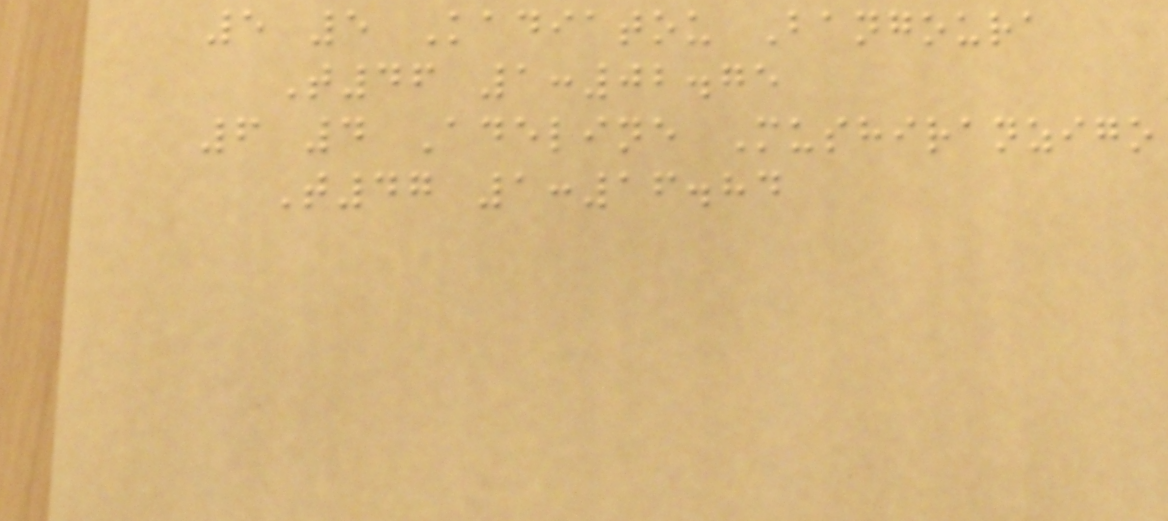5 5 Kadiatou Bangoura
T46 1:02.75
6 4 Adeline Mushiranzigo
T47 1:16.84
